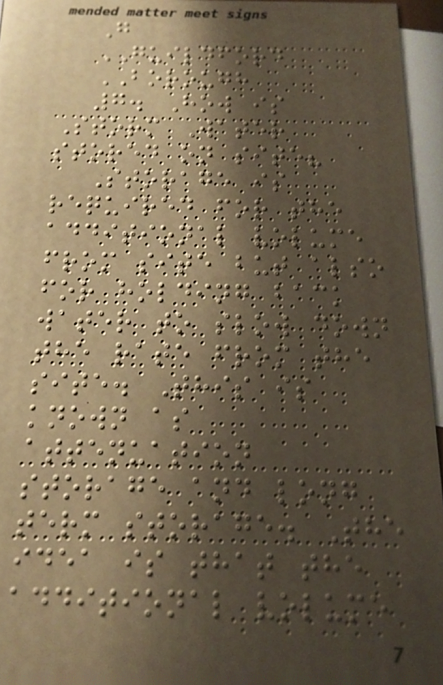G
GUILDFORD
BOROUGH
7. How is
Storm Water
stored on site?
Storage is
required for the
additional volume
from site but also
for holding back
water to slow down
the rate from the
site. This is
known as
attenuation
storage and long
term storage. The
idea is that the
additional volume
